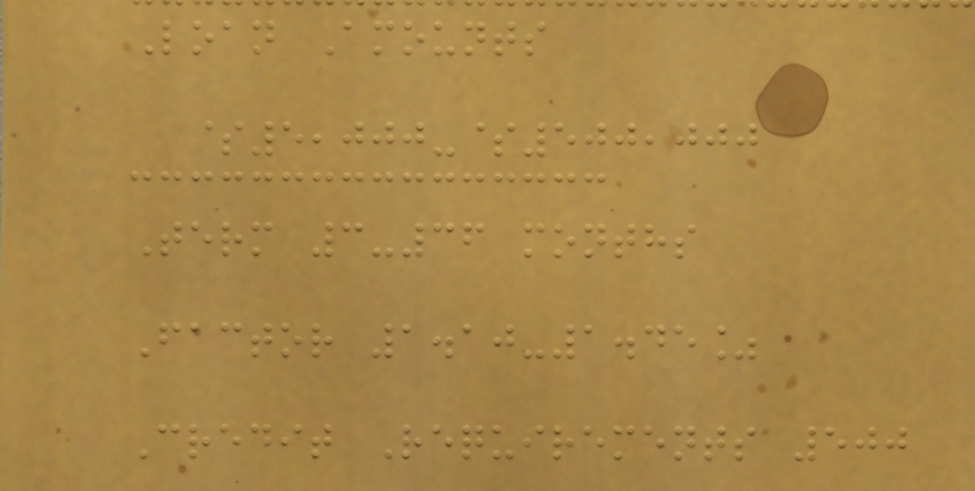Loan Amounts
$5,000-$500,000
Term 3-36 months
Factor 1.10-1.45%
Credit Requirements 500
